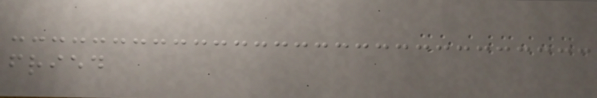fried
